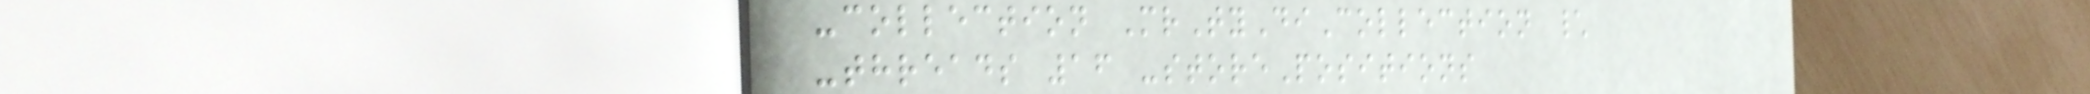-collection MrTyDiCollection \
-threads 16 -storePositions
